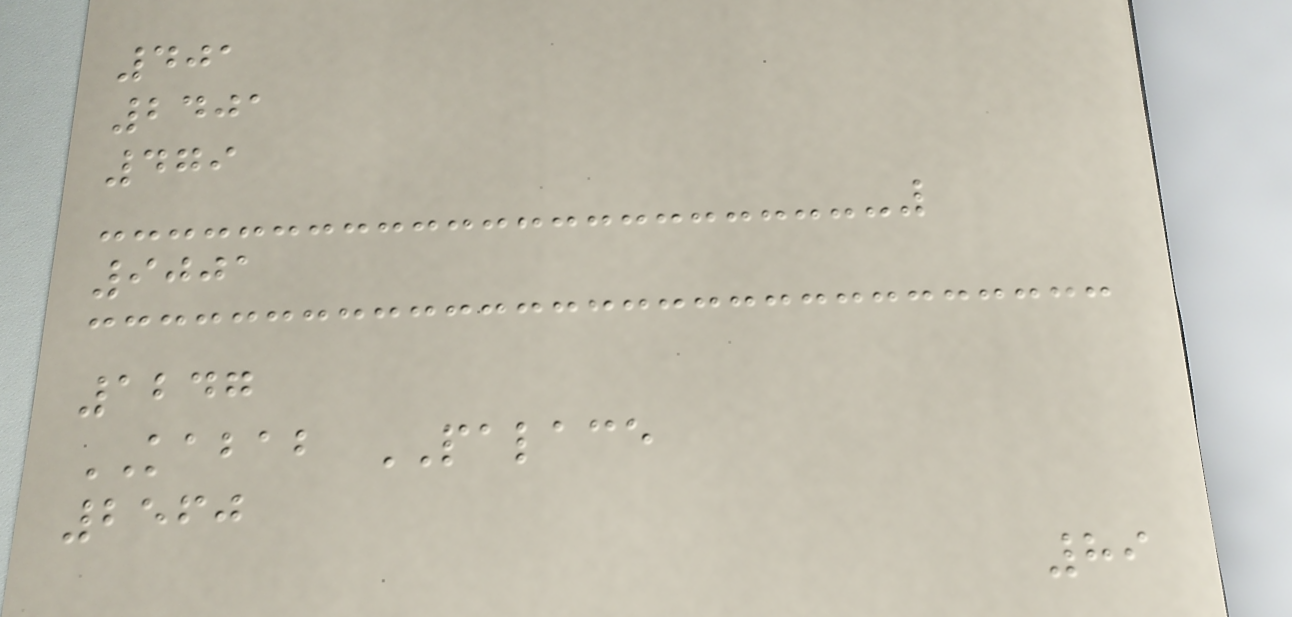401
2401
479
9001
1247
KABAB PALACE
2560
89
